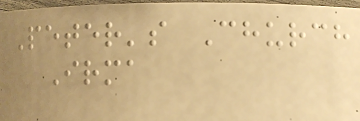Peter's Church
Irma
